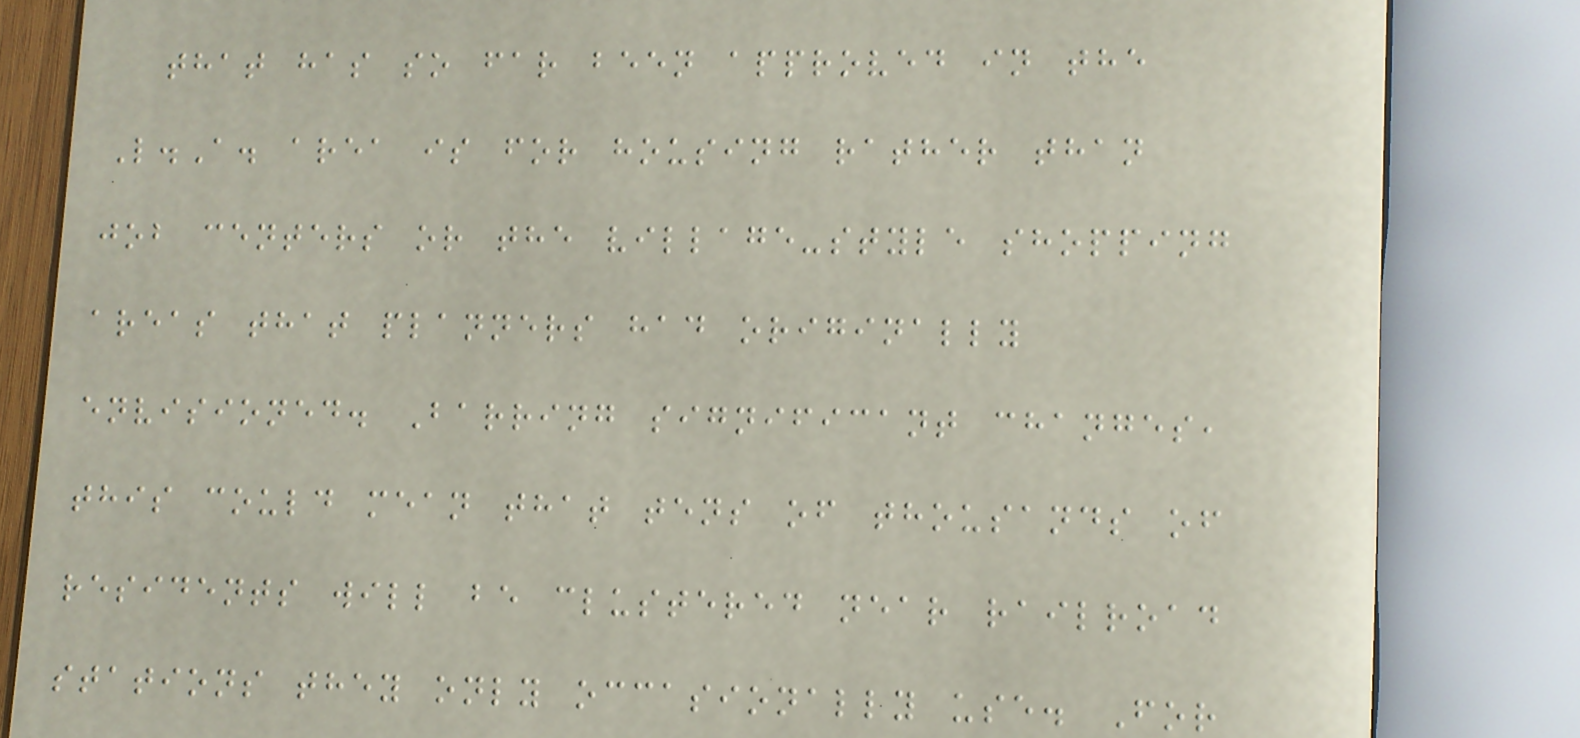that has so far been approved in the
L.A. area is for housing rather than
job centers or the village-style shopping
areas that planners had originally
envisioned. Barring significant changes,
this could mean that tens of thousands of
residents will be clustered near railroad
stations they only occasionally use. For
